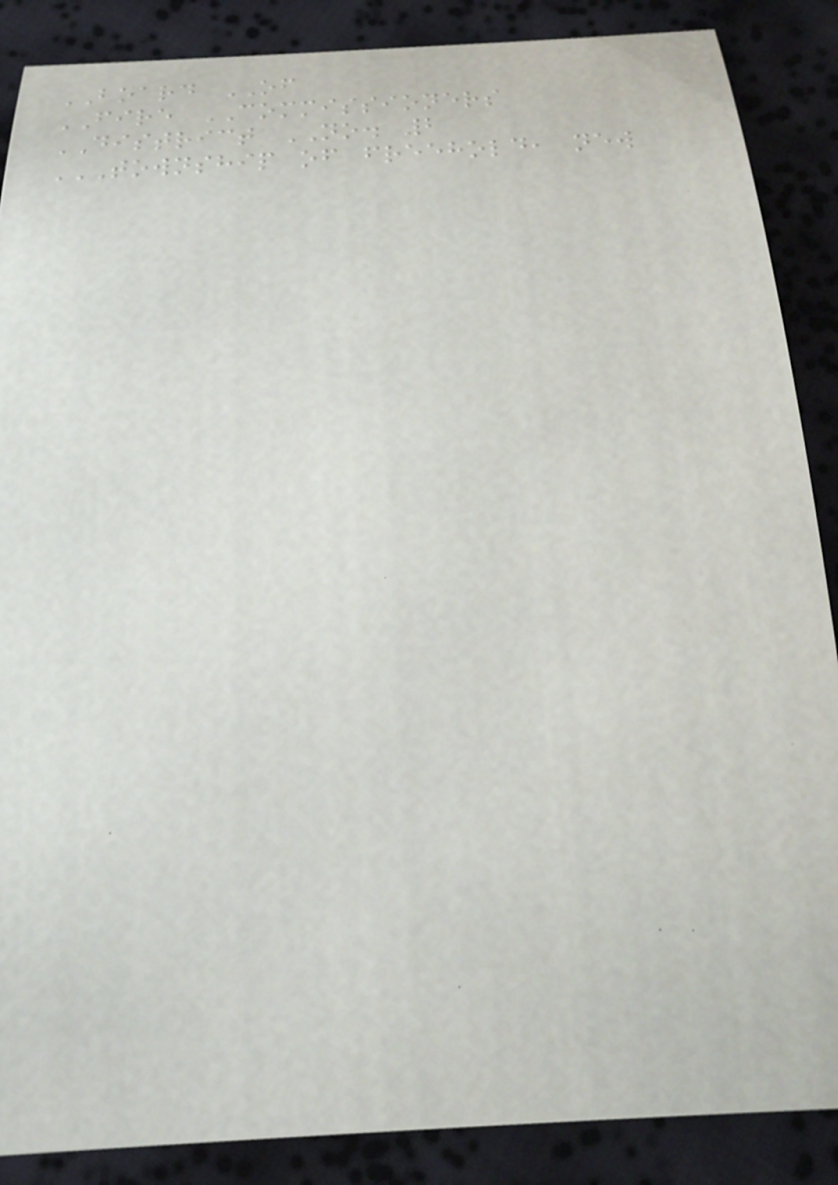BOARD OF
FIRE COMMISSIONERS
DISTRICT NO. 2
TOWNSHIP OF FREEHOLD, NEW
